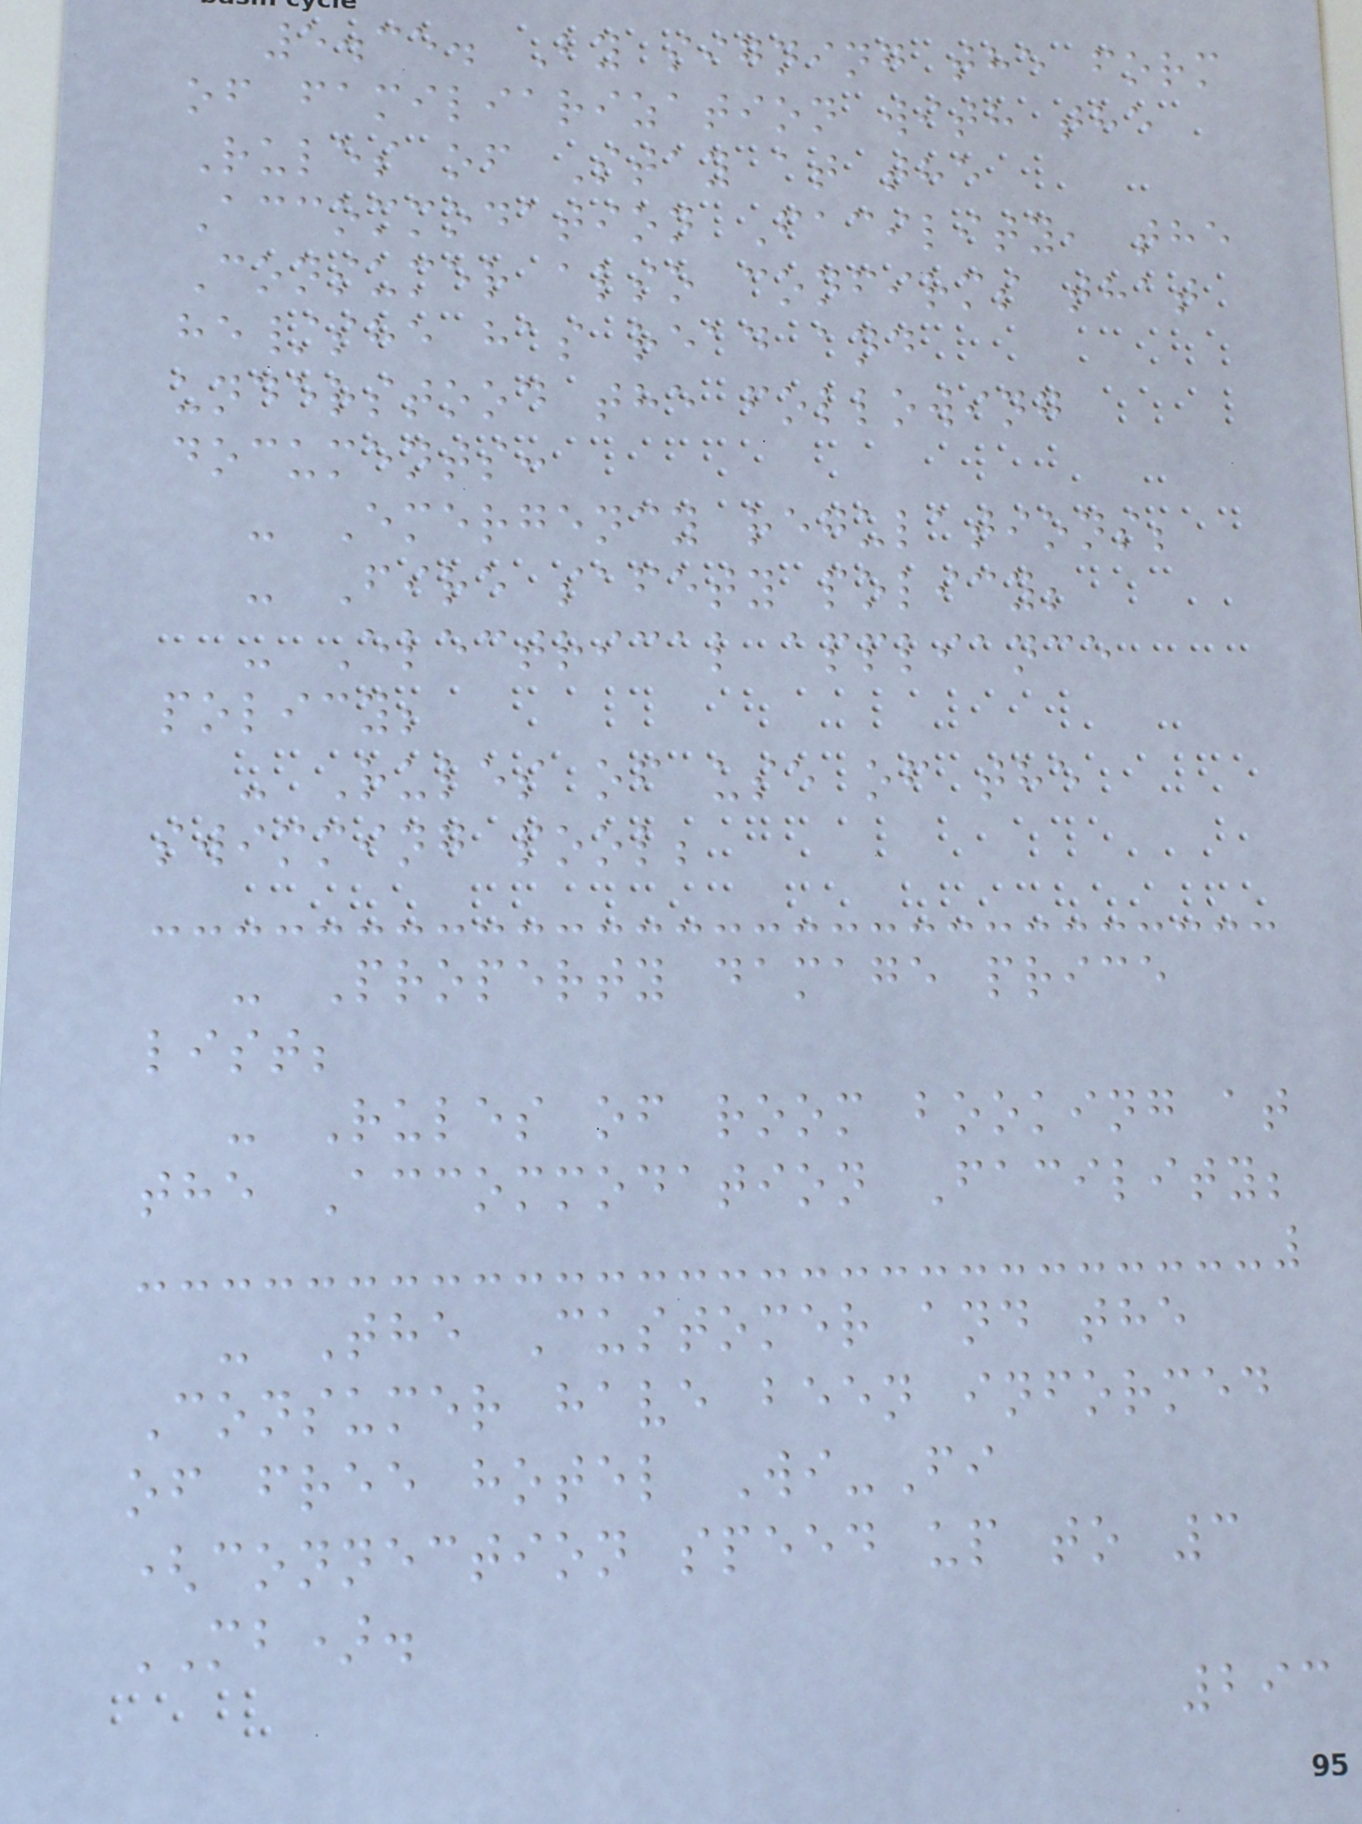5.35. By signing the form
of familiarization with the
Rules of Stay at the
Accommodation Facility, the
Consumer also confirms that
he/she has read and
understood the following
documents:
- Emergency regulations;
- Fire safety policy;
- Electrical appliance
policy;
- Rules of use of the
swimming pool;
- Property damage price
list;
- Rules of room booking at
the Accommodation Facility;
- The Customer and the
Consumer have been informed
of free hotel Wi-Fi
(connection speed up to 3
MB).
293
